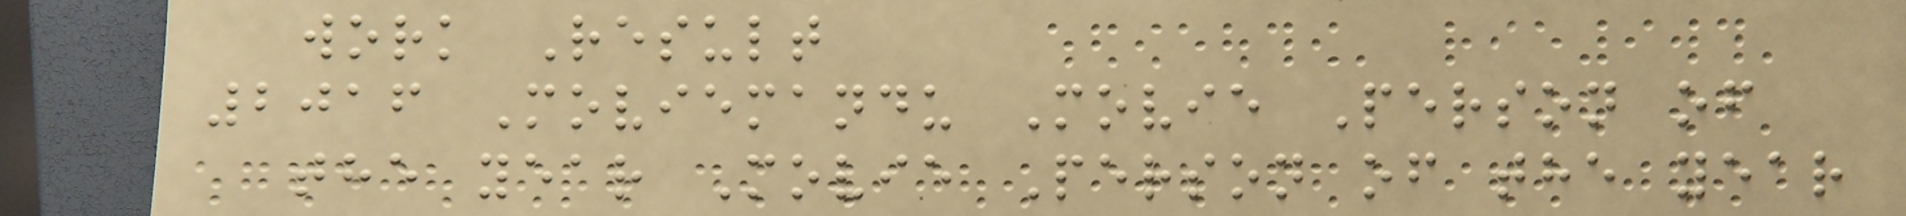work Result
2016 Moviemandu Movie Person of
the year Movie Person of the year
